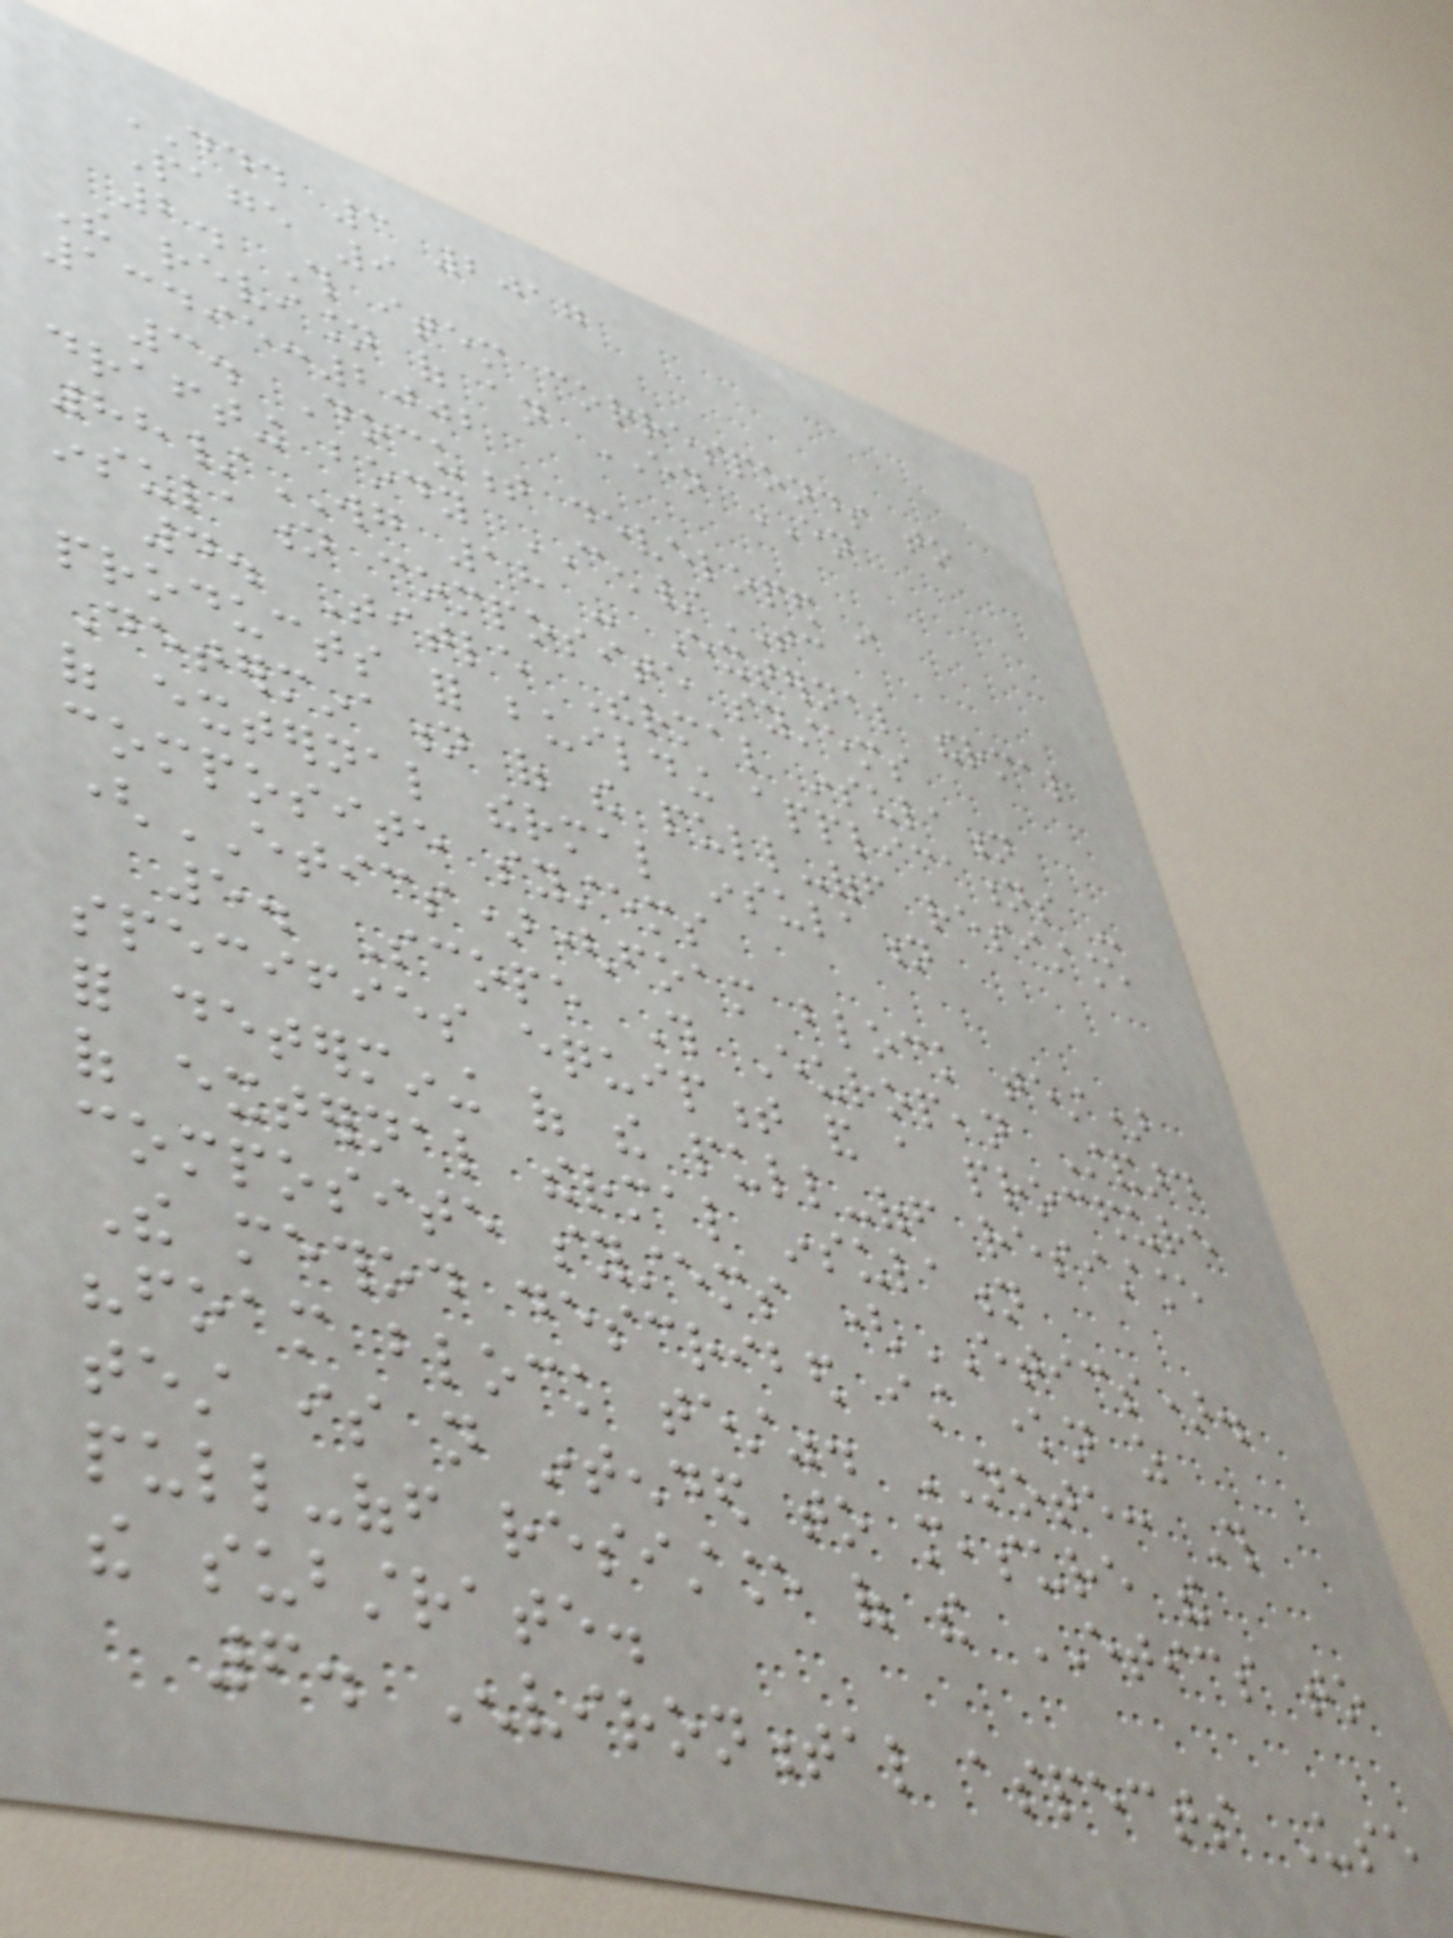DDD 3 2017
Page 9
2. This item corresponds to
The revision of an EN EN
13495:2002
3. Document developed in
drafting body CEN/TC
88/WG 18 - External thermal
insulation composite systems
4. Title Thermal insulation
products for building applications -
Determination of the pull-off resistance
of external thermal insulation
composite systems
(ETICS)(foam block test)
5. Scope This European Standard
specifies equipment and a procedure
for determining of the pull-off resistance
of external thermal insulation
composite systems (ETICS).
The method described ist known as
"foam block test". NOTE: This
test is not intended to measure the
pull-off resistance of the ETICS to
the substrate.
6. Environmental aspects Use
